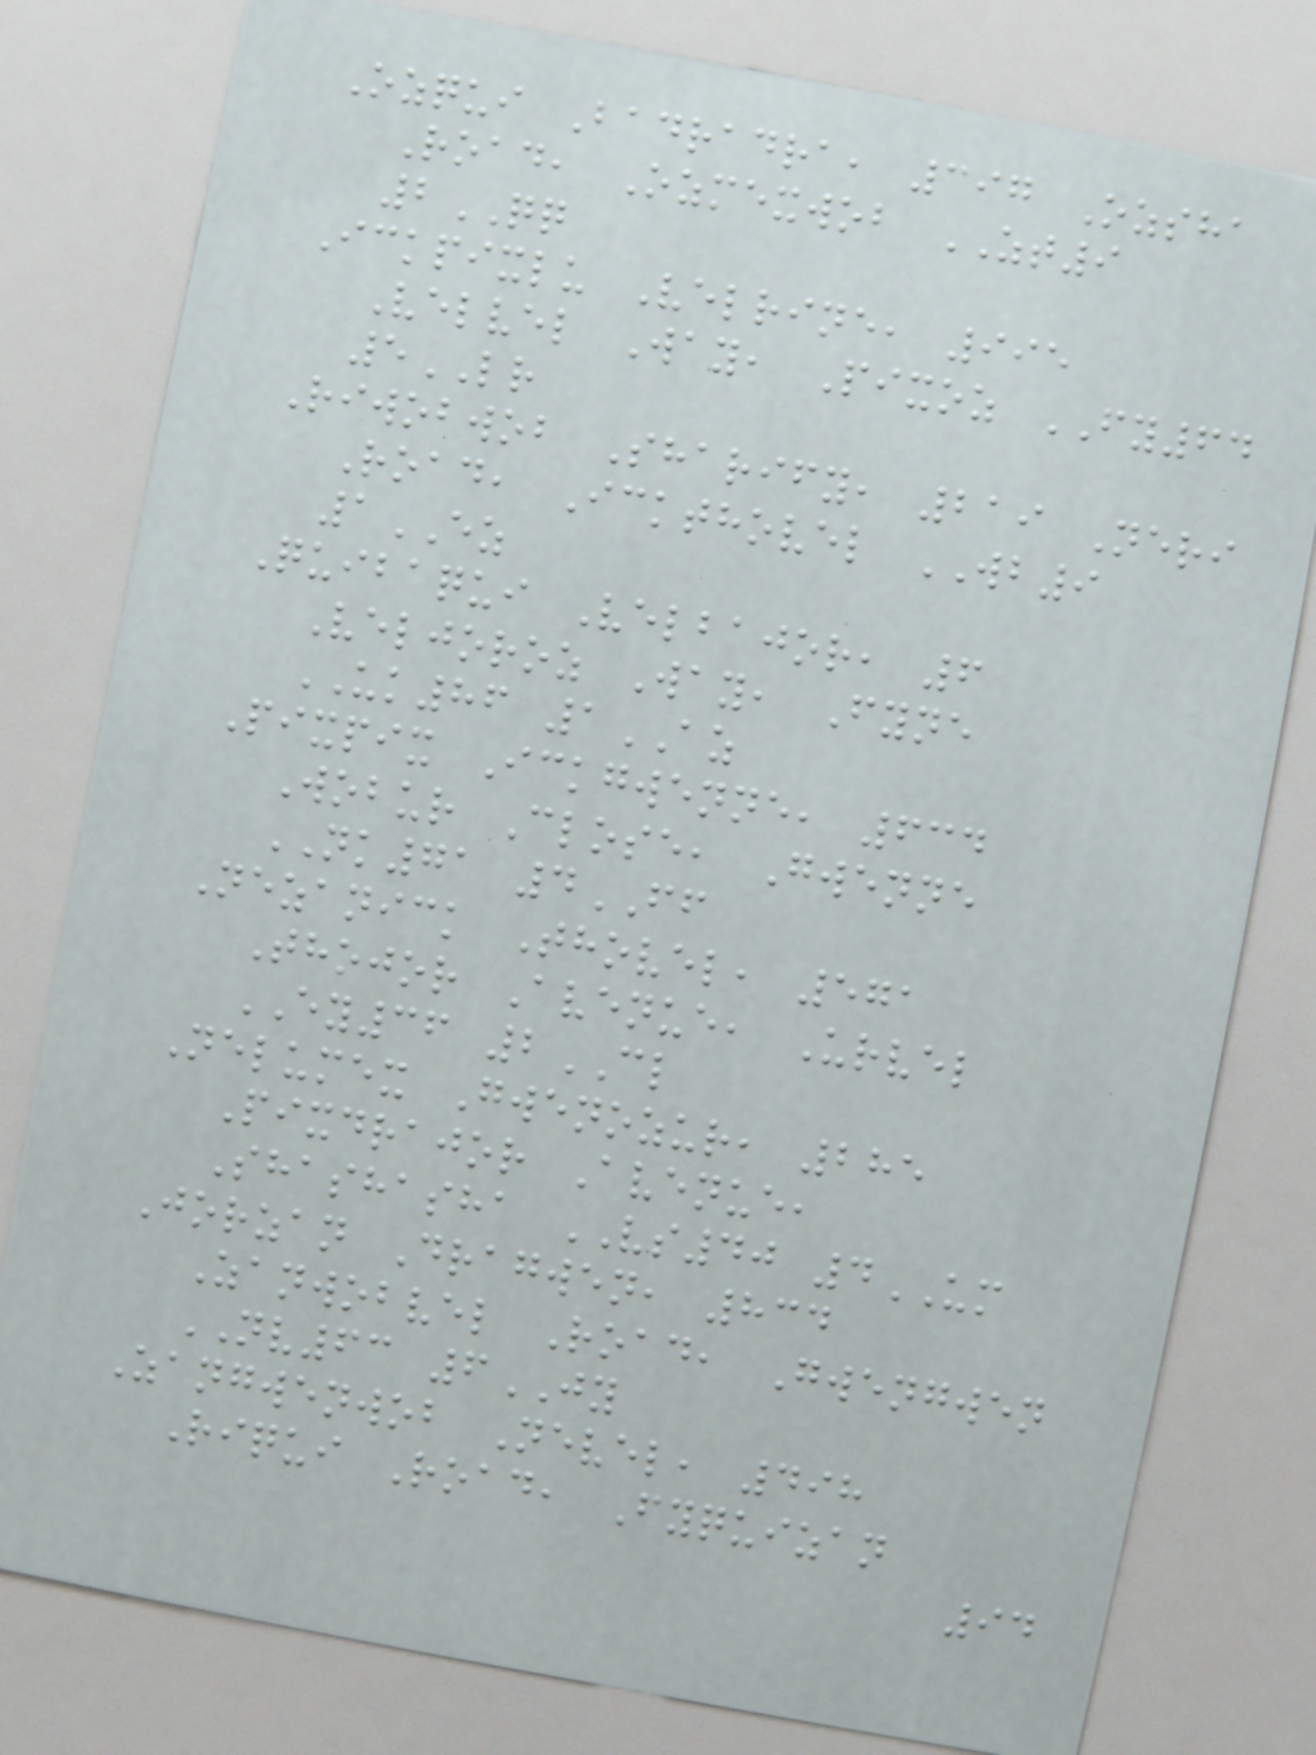Ozqui Badradra, 397 Ozsha
Road, Ozmexwob ZT9
2QQ
Ickpixlu Velrine, 995
Velvel Way, Pixoz FY64
5LR
Riwobwob Sharify, 219 Neri
Road, Ickthovel WB9
1EZ
Quibaqui Velbajor, 6
Veljoroz Way, Fyne
UK86 1AZ
Pixpix Ickgwenne, 634
Wobur Close, Gwenne
NK71 4FF
Nezanick Thovel, 571
Thojor Avenue, Urvel
EY36 2CL
Nelumex Gwenozur, 285
Pixdrajor Avenue,
Shashasha VS40 4UM
Jorzan Dragwen, 834
Zanwobvel Road, Gwengwen
NV63 6JY
Zangwenwob Nevel, 498
Riqui Road, Fyquizan
94
